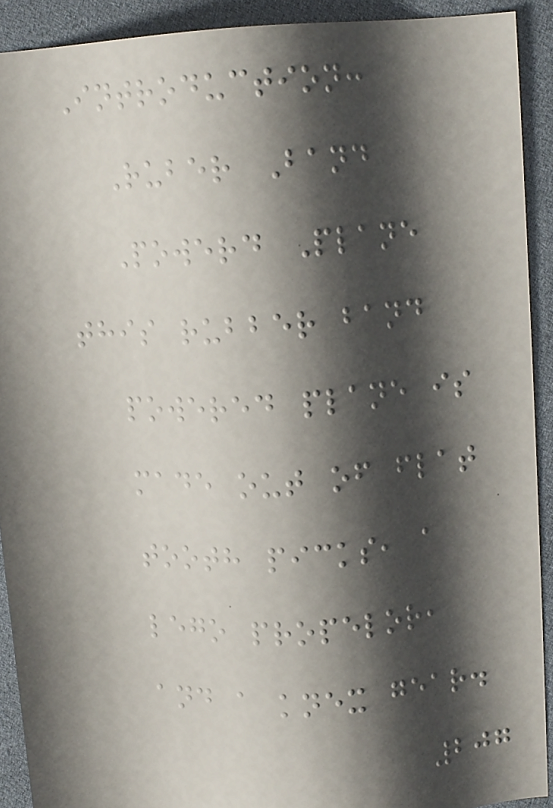Introduction:
Ruber Band
Powerd Plane
this rubber band
powered plane is
made out of flat
tooth picks, a
lego propelor,
and a knex gear.
207
